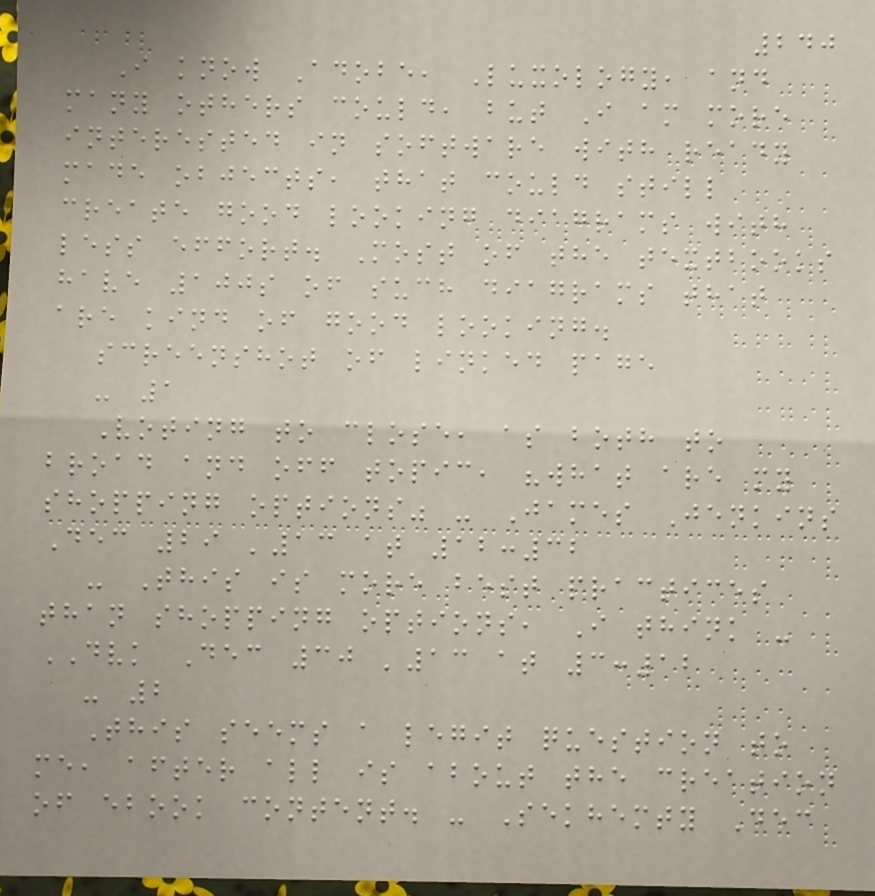240
I know Adobe, Luxology, and
many others could, but I am more
interested in software with ready
made objects, that could still
create good looking diagrams with
less effort. Most of the textbooks
have 100s of such diagrams that
are kind of good looking.
screenshot of linked page
- 1
Voting to close, as both to
broad and off topic, "what are my
shopping options" - James Jenkins
Dec 29 '13 at 12:32
- This is more best practices
than shopping options, I think -
DVK Dec 30 '13 at 3:12
- 2
This seems a legit question to
me, after all is about the creation
of ebook content. - Sekhemty Dec
